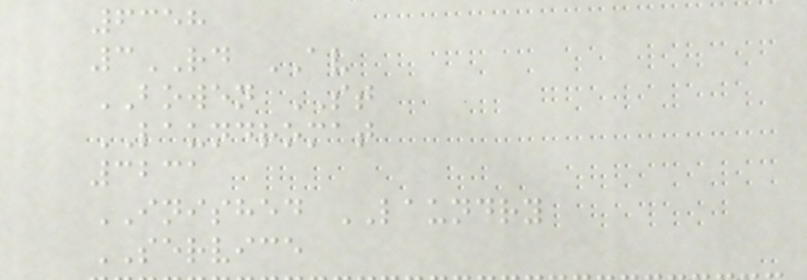6358
3RD AV
BOWEN ST
LAUNDROMAT
3231
INISHED LAUNDRY
SERVICE
